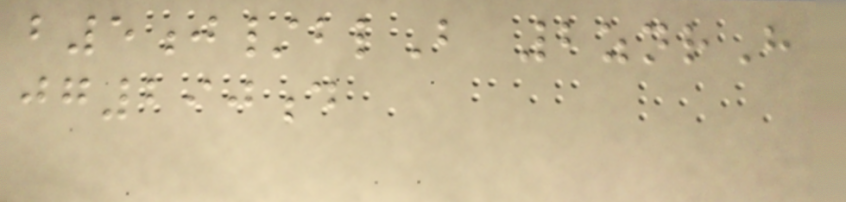b5j/blB 2znrH
jg290d
